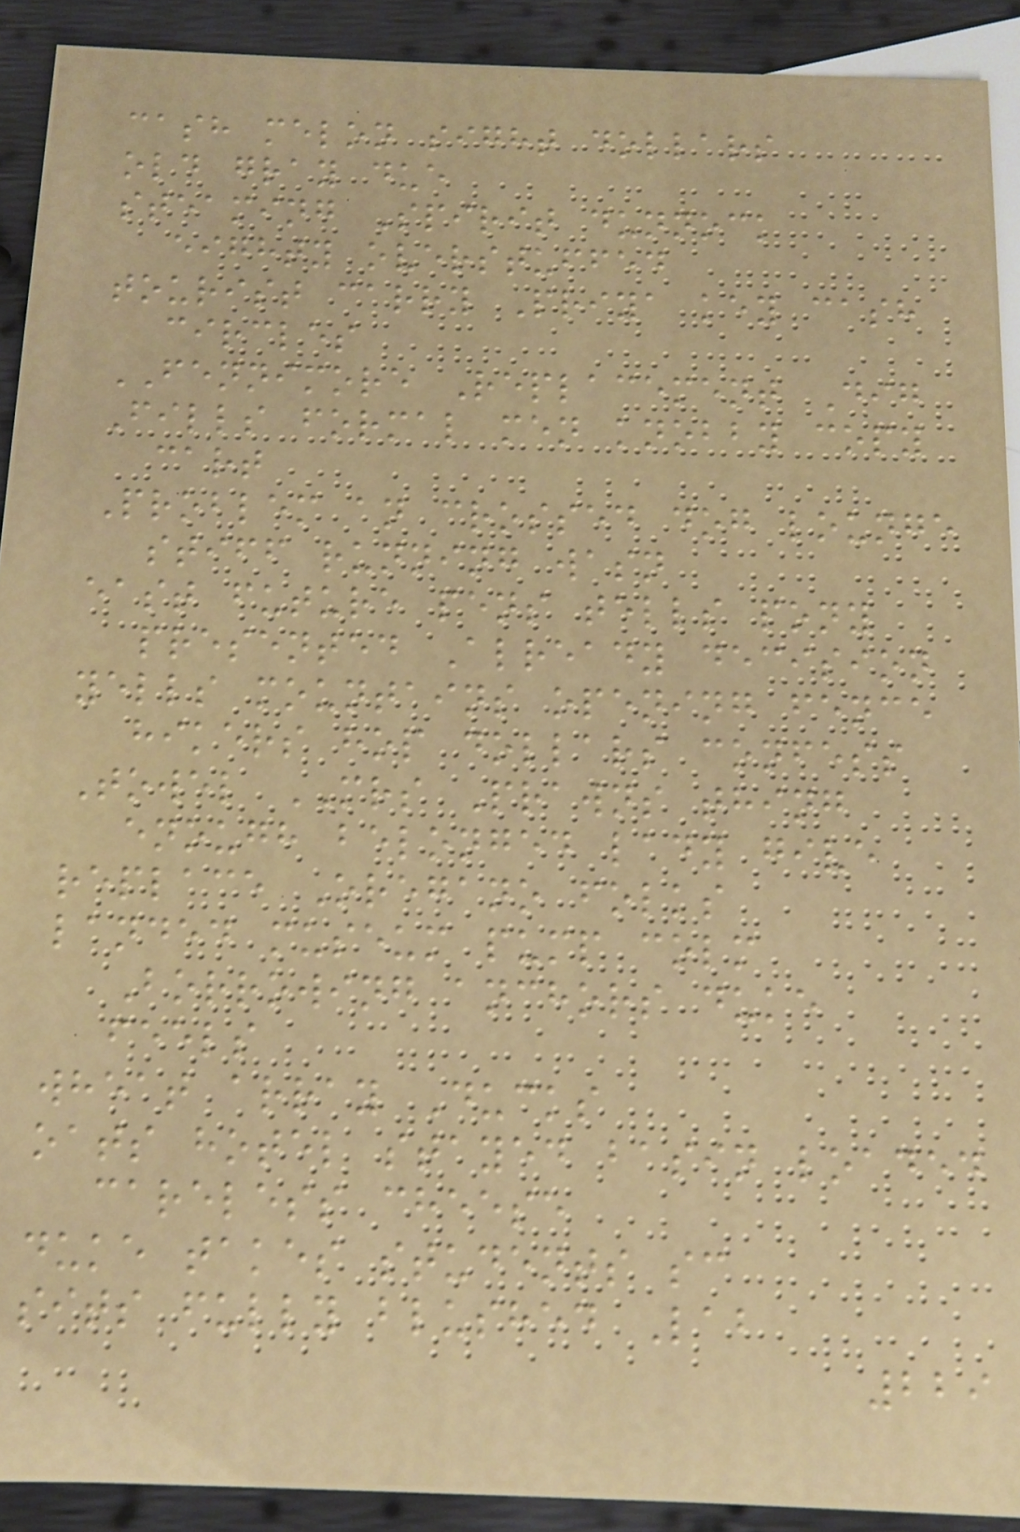cash melon sight dollars
old gray due
steaming Spirit dunnock
eighty overstuffed
tourist carry Priya key cash
circles
FENNIMORE Replacement Dig
Fills formal men knobby copy
cart
Problem an crossed dog lounge
stiff running wasn
east future pens tells pony
presented Already decision
yells mountains opening fence
hikers hop dollars confess
Towel MRS Prawns thing
enough belonged lady give
replace Oregano folks
landed museum pump colm
Borrowing anchors duke
feels
wheat array Ducks
oats hotel stayed basin loaded
careless cheese
duke takes students sc
sits fully blushed Lab
229
